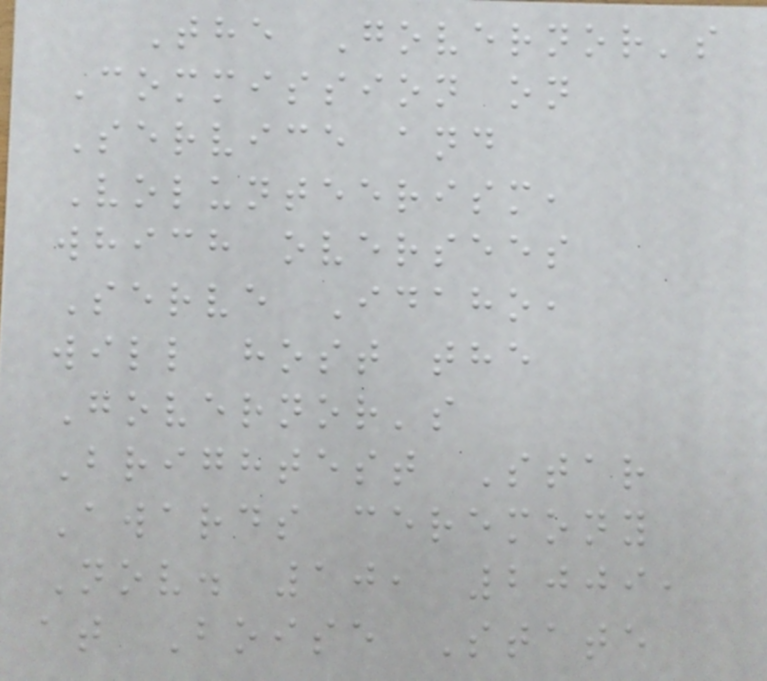The Governor's
Commission on
Service and
Volunteerism,
which oversees
Serve Idaho,
will host the
Governor's
Brightest Star
Awards ceremony
Nov. 10, 2009,
at Boise State
